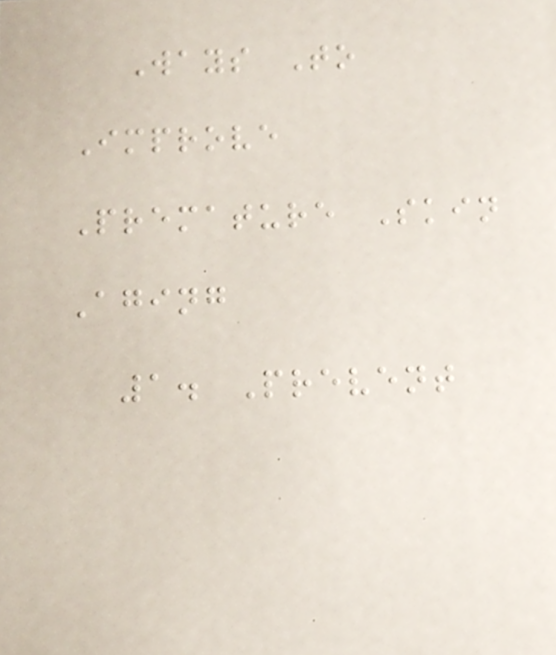Ways To
Improve
Premature Skin
Aging
1. Prevent
